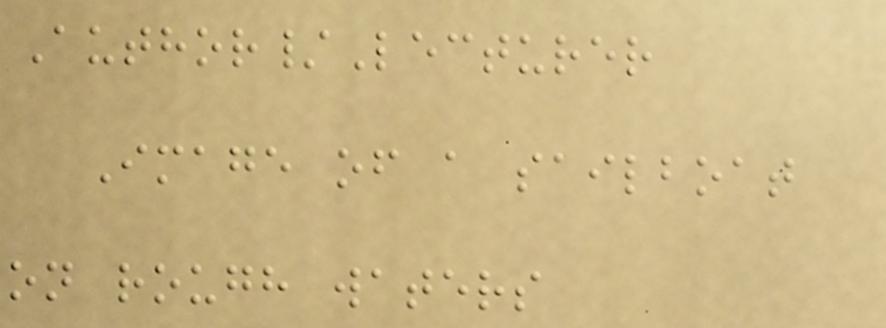Author/Lecturer
Image of a sailboat
on rough waters
